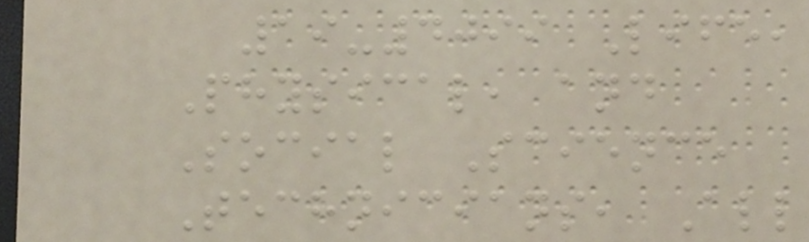19-4099 Life,
Physical, and
Social Science
Technicians, All
